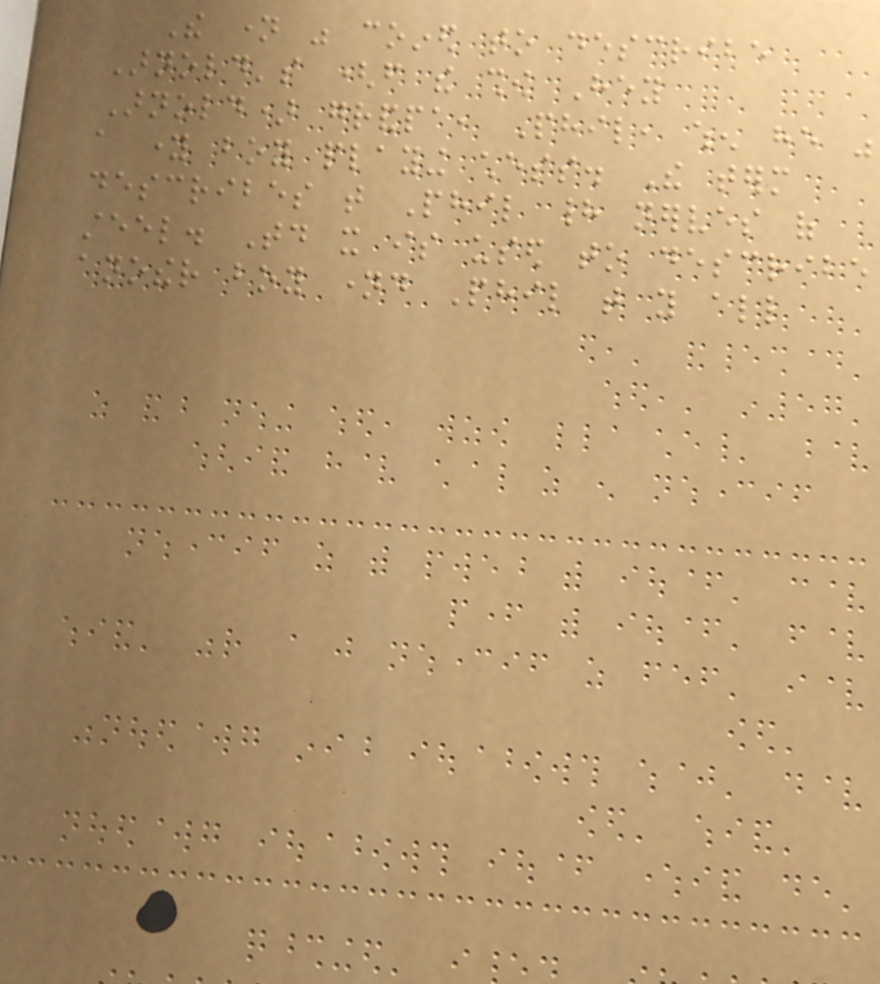The name was coined to describe
Arnold's (from the show Hey
Arnold) grandpa, Phil, when he was
a young boy playing chess. The term
describes that Phil had nerves of
steel. Today it is used to describe
another boy named Phil that you all
